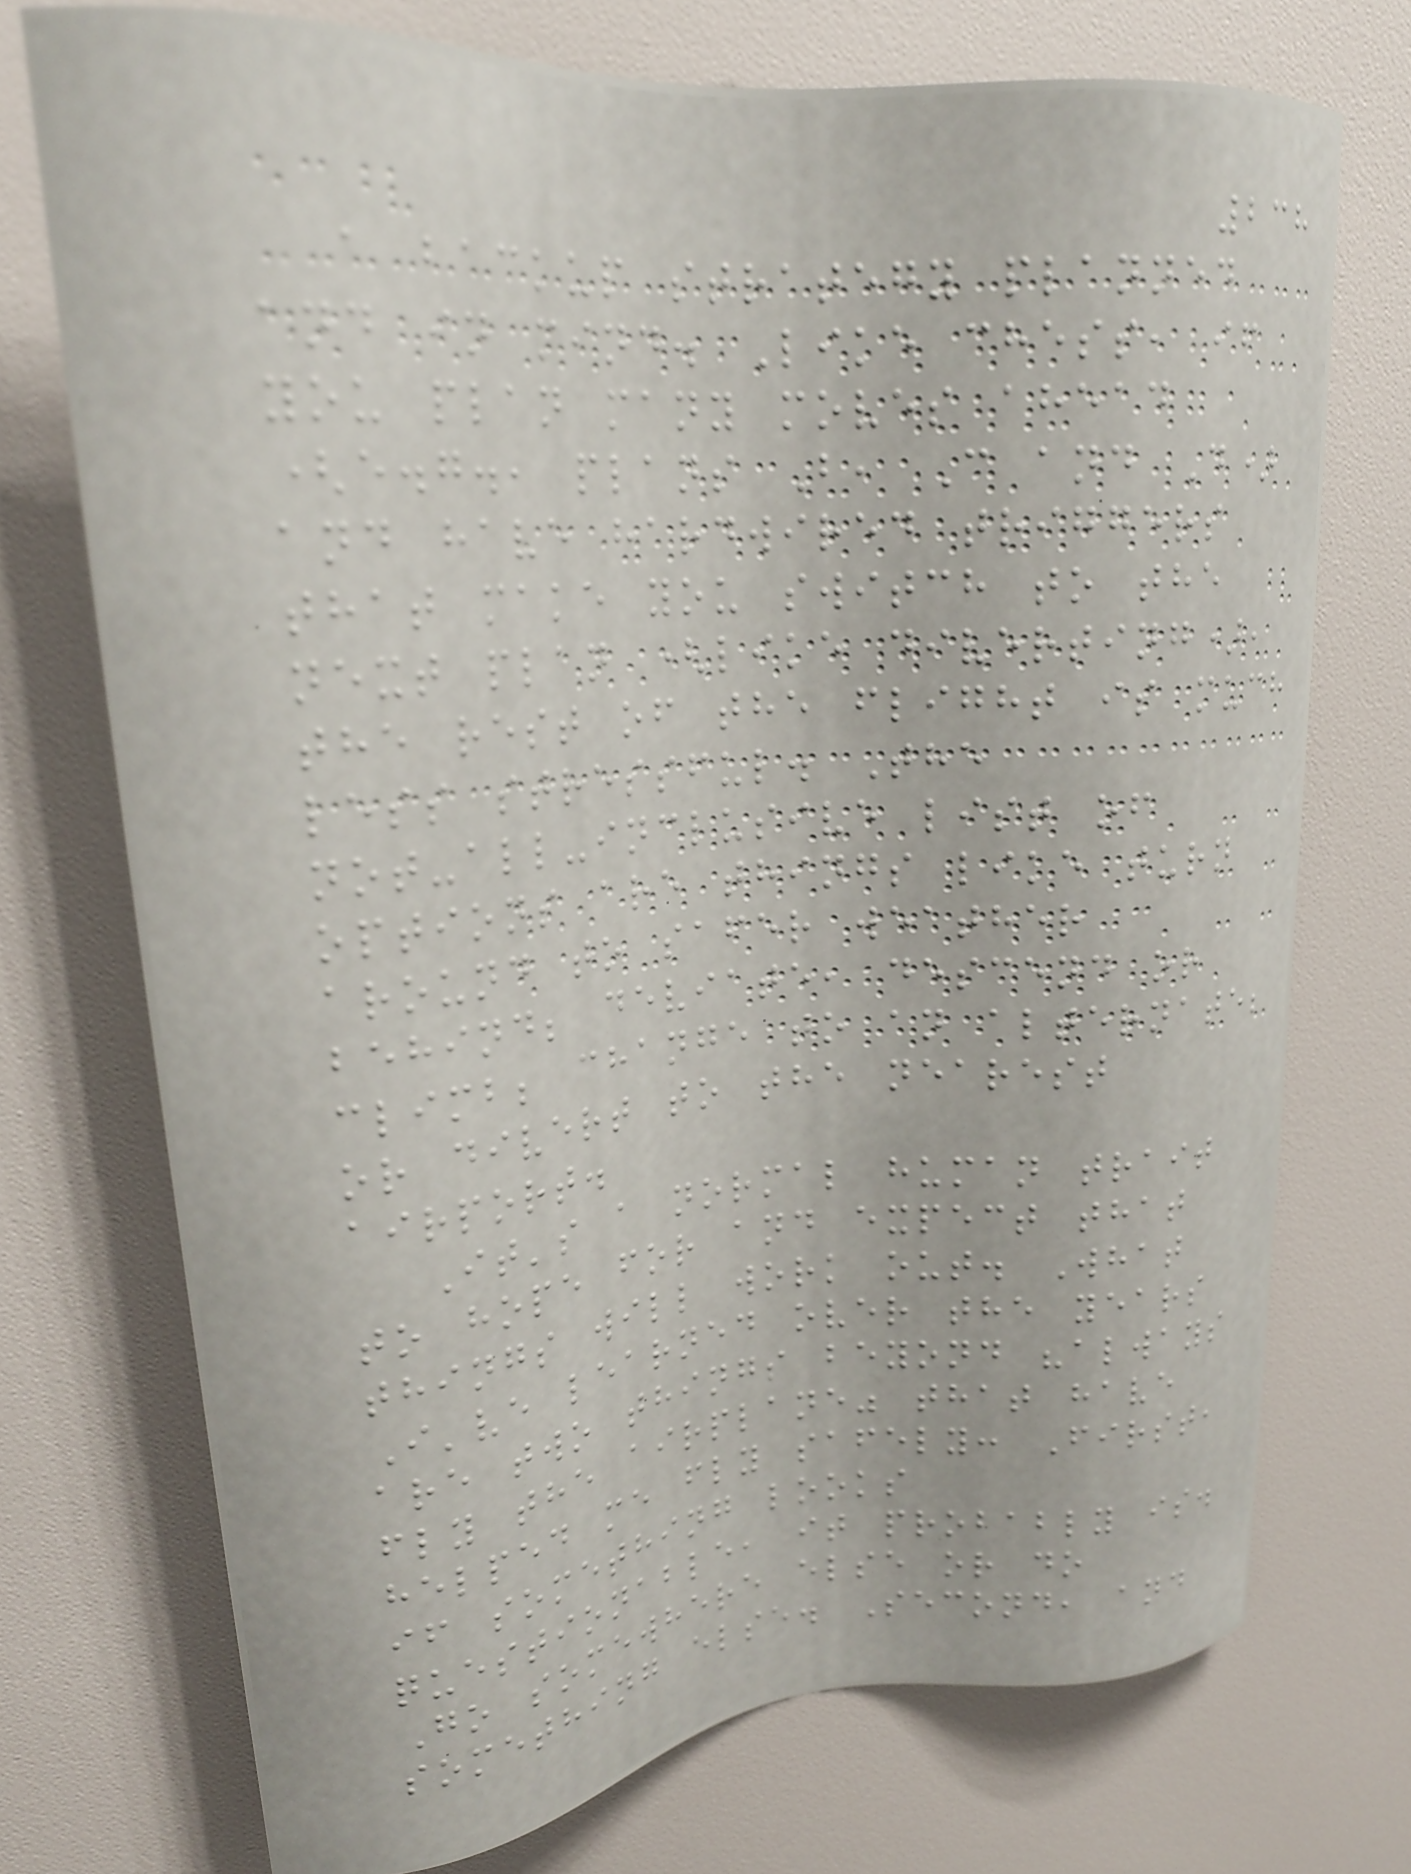238
a backup strategy planned
and in mind. Like chess, if
you plan many moves ahead
(e.g., plans B, C and D)
and have hardwired triggers
that make you switch to the
next plan (like diverting),
the rest of the flight is much
less stressful. The
not-all-inclusive list of
options are things like turn
around to safer weather
behind; deviate, descend or
climb; change to an alternate;
or divert to the nearest
airport.
It's a normal human trait
to hope for and expect that
things will work out. What
I've learned over the years
are two things beyond "always
fly the airplane" that have
helped me fly safely: First,
if something looks
questionable, it probably is.
Go somewhere else or do
something else. Second, and
